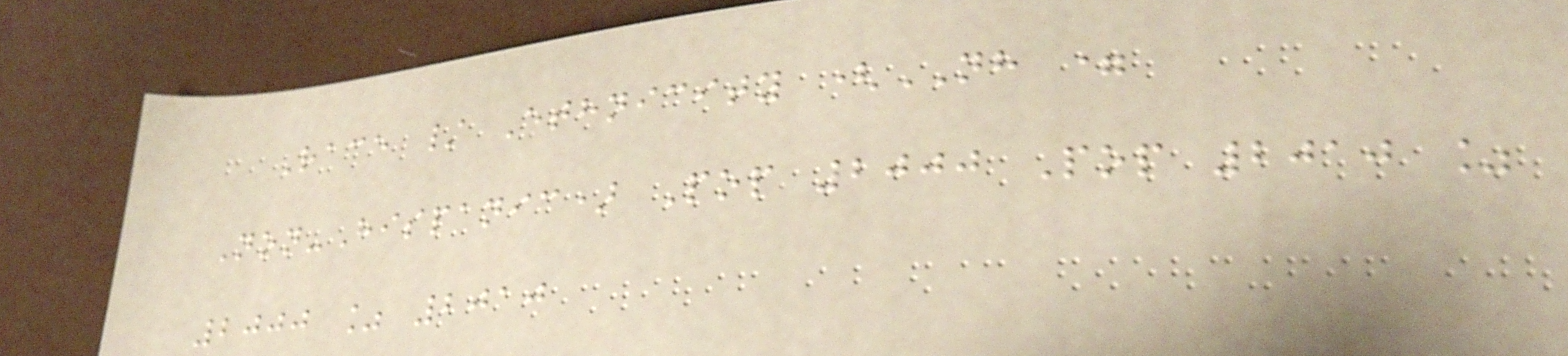Race / Ethnicity (NH =
Non-Hispanic) Pop 2000 Pop 2010 %
2000 % 2010
